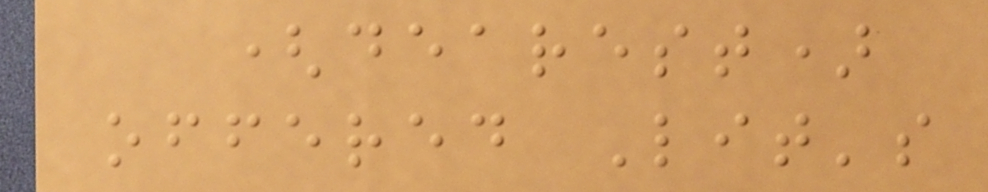(dearest)
offered Lit's
